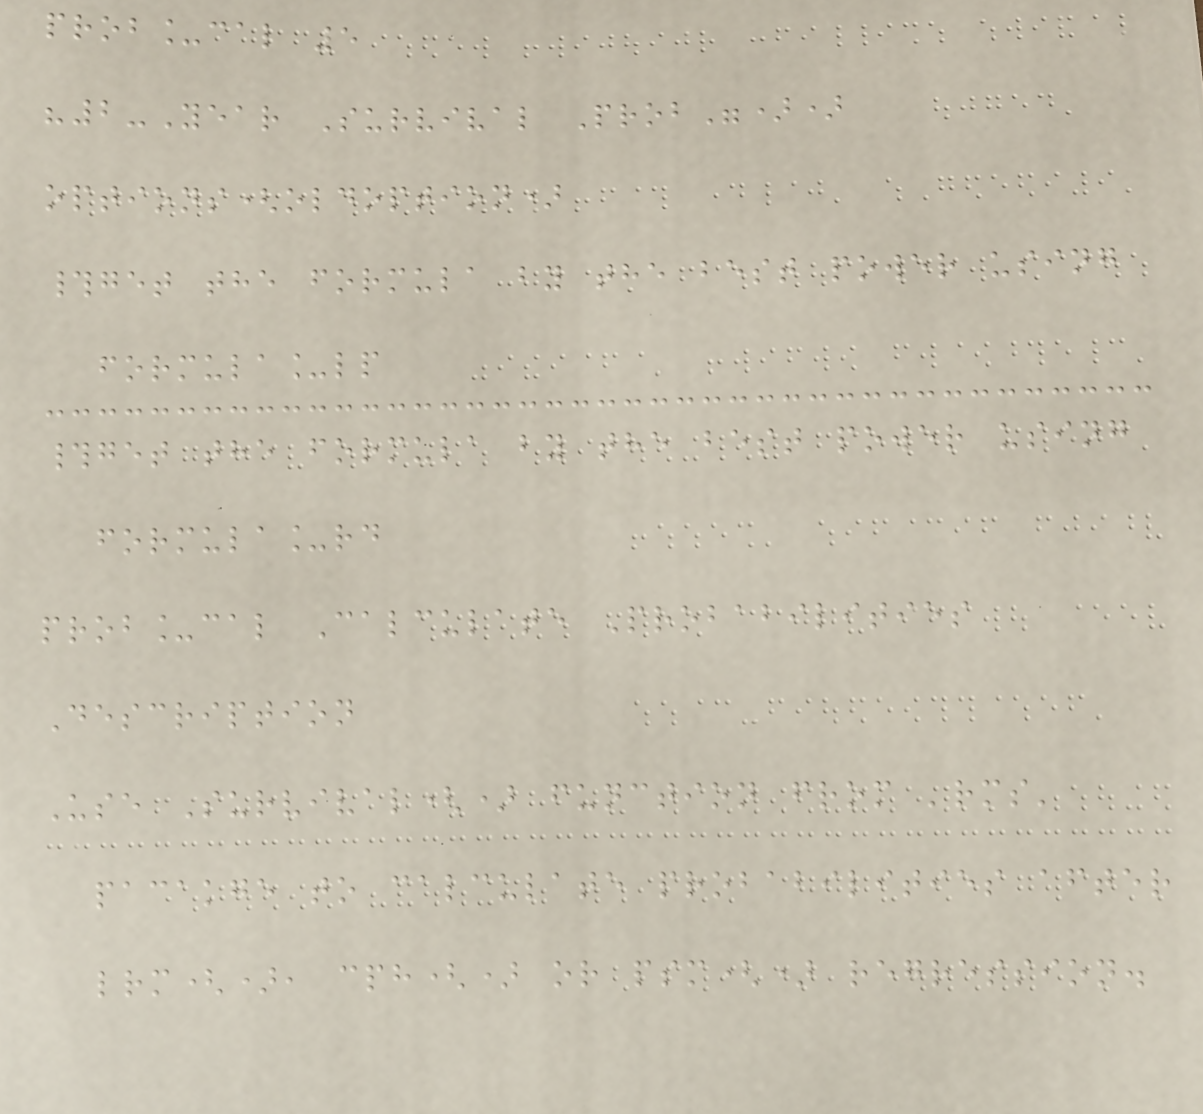prob_cal 5
"2-Year Survival Prob"))
options(oldoption)
#get the formula by the best power using
formula_lp
#get the formula by the best power using
formula_rd
prob_cal Calculate Probabilities
Description
Use Survival() function from 'rms'
pacakge to calculate probabilities after
lrm(), cph() or psm() regression.
